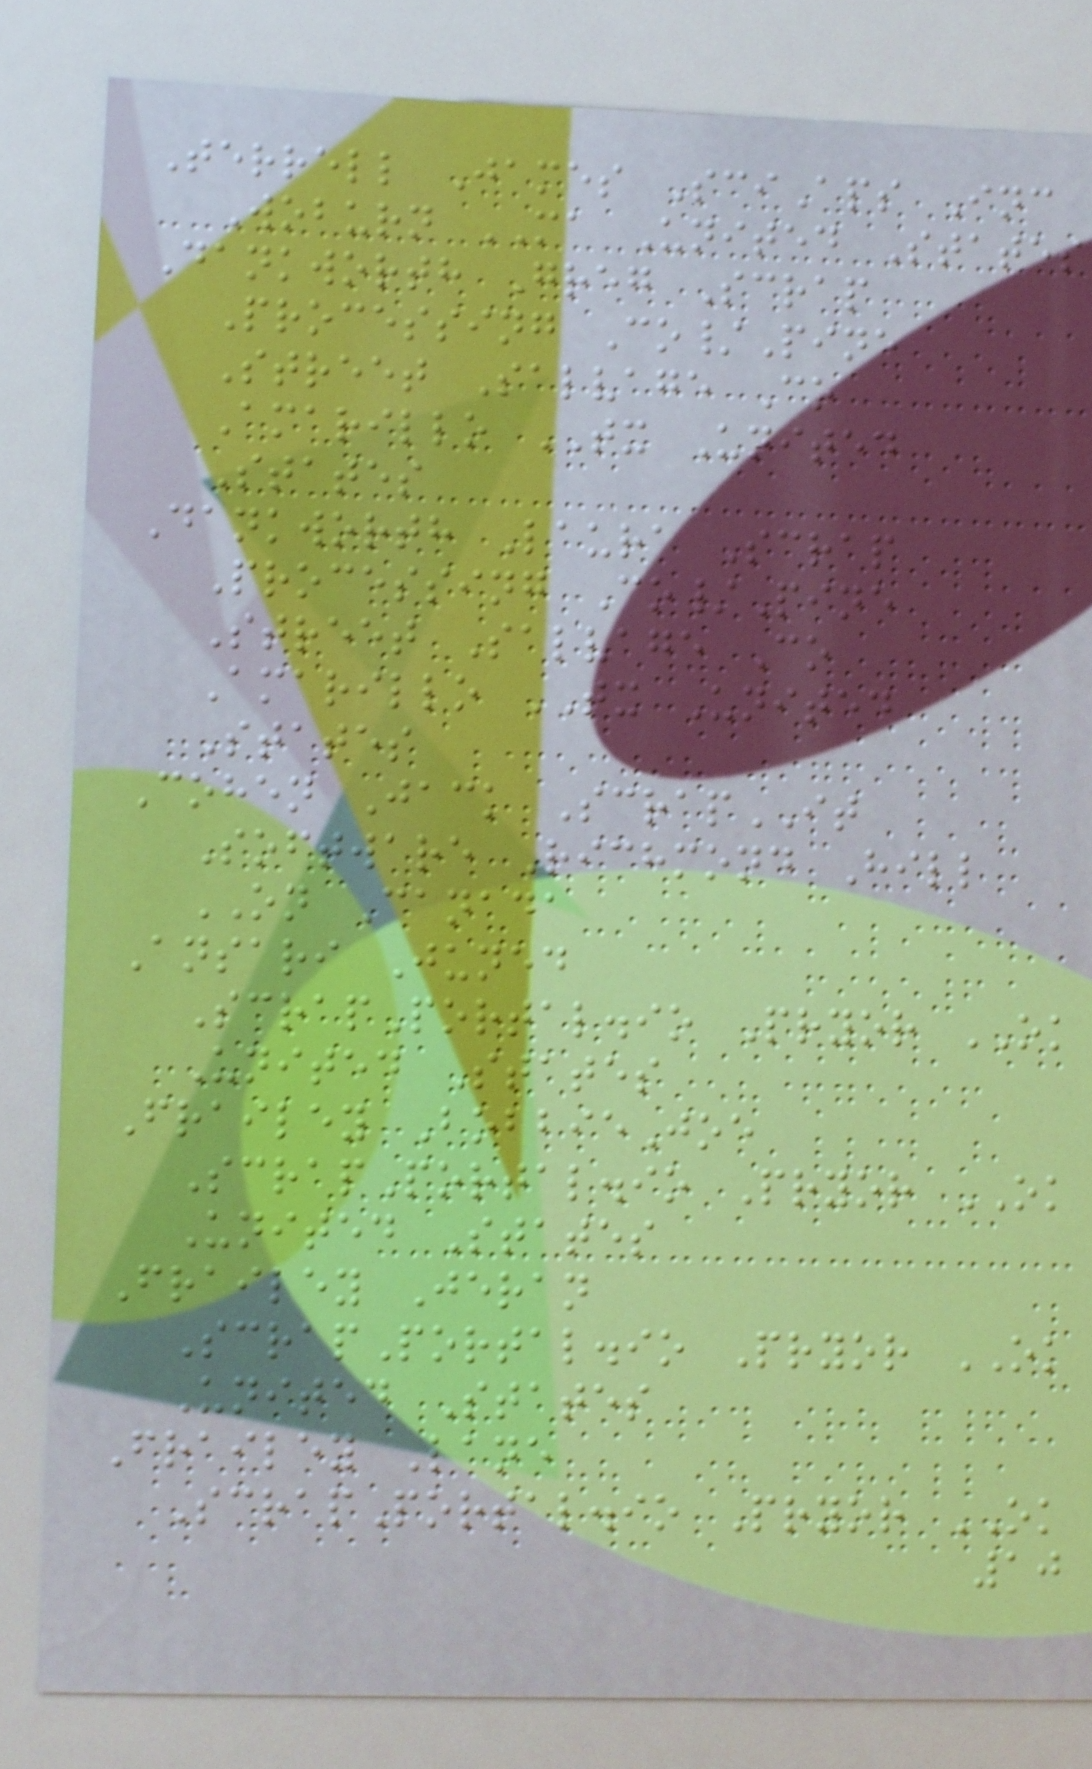Terrell James SciAps Inc
Woburn MA United States
Dankworth Greg Scrap
Processing Co/Pine
Street Salvage Co
Amarillo TX United
States
Dankworth Laura Scrap
Processing Co/Pine
Street Salvage Co
Amarillo TX United
States
Cohen Jack ScrapIT
Software Richmond Hill
ON Canada
Ansari Juned
ScrapPortal.io Pryor OK
United States
Frailey BobbieJoe
ScrapPortal.io Pryor OK
United States
Frailey Jeran
ScrapPortal.io Pryor OK
United States
Frailey Lane
ScrapPortal.io Pryor OK
10
